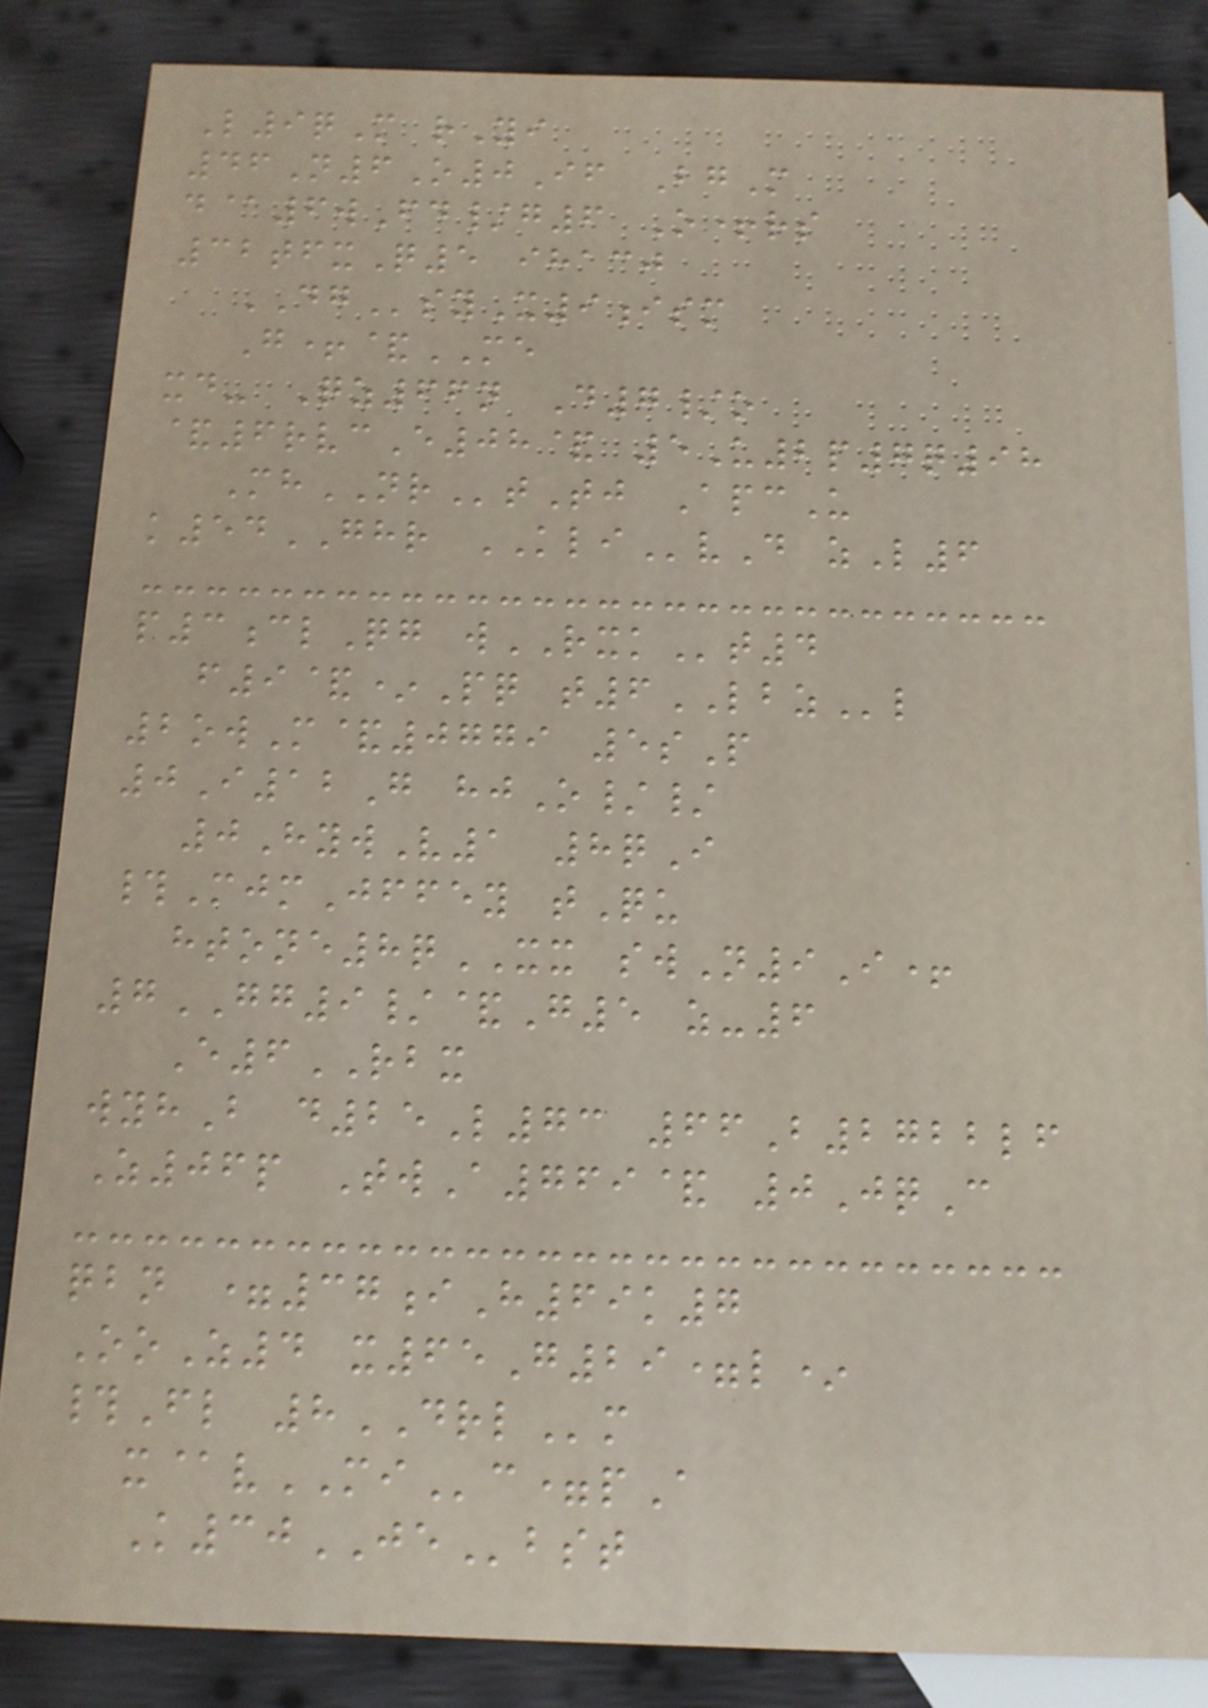L9qM rYi
46N6O0If BgM
d@6wFd/g6 O+rs
32tfxQ5 ihacj
DGsyX9ism
G+&ME
xd- Qz66n D7/o
&6rvcE08& 5U2p7q98
MhNRtTj ApcU
k54GHR KLIvD zL6
p3clQg wRXKt4
f9&*Pq t6LBZl
2owM&0779 5sP
0I12G hjO//
0HywV1 8qI
#MjmJffey tQu
htone8qXX swN9I+
7GG9/&G5 z-6
E6RBX
wyhB d25L73 66B2722lf
Z06p TwA769& 0JqC
qbn =37iH69k7
OoZ4 x65G29=l*
#Fl 8DRLm
x@vMIc=pA
K30JEbst
